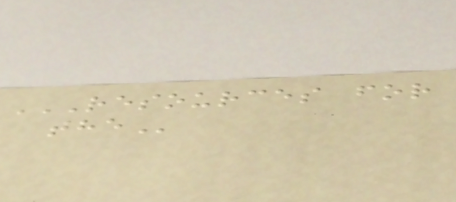RESOURCES FOR
THE
